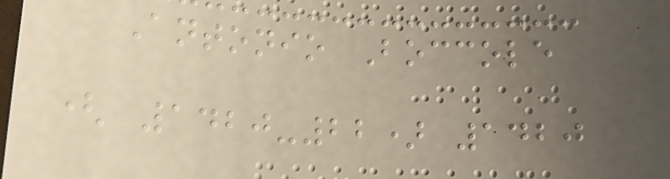Antonio Boccole
( 1420-22) 1420
